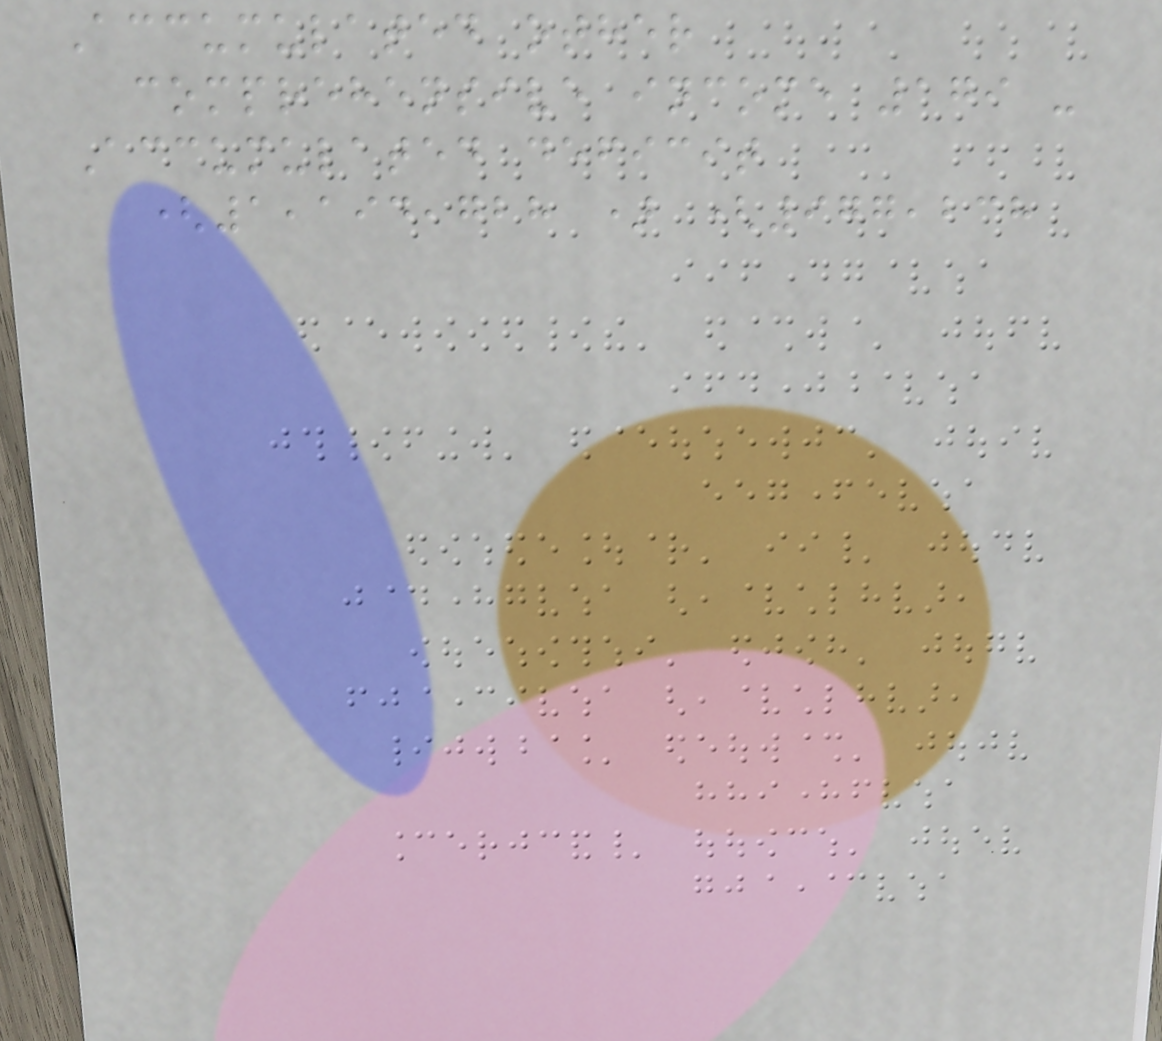Accumulated other
comprehensive income 179 -
Accumulated deficit
(1,194,728 ) (977,238
